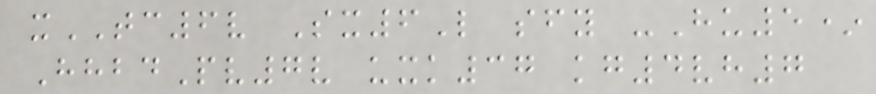xTC6v Sx6L sfy -Hu5*
HhbdPv7v uxk37 kg4vh7
